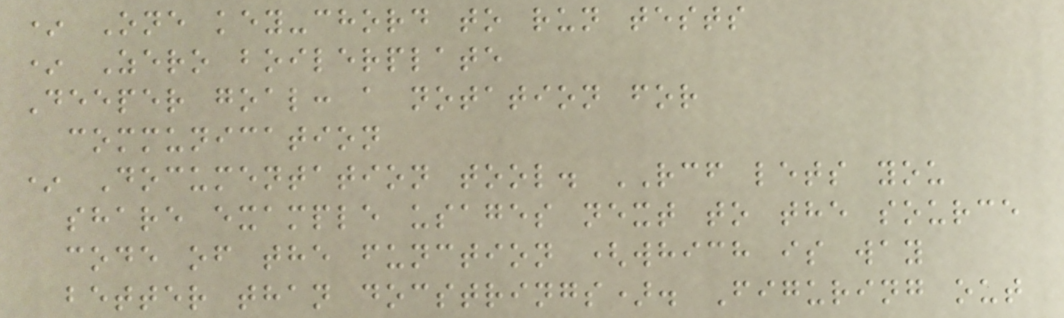* One key-chord to run tests
* Zero boilerplate
Deeper goal: a notation for
communication
* Documentation tool. RCF lets you
share example usages next to the source
code of the function (which is way
better than docstrings). Figuring out
